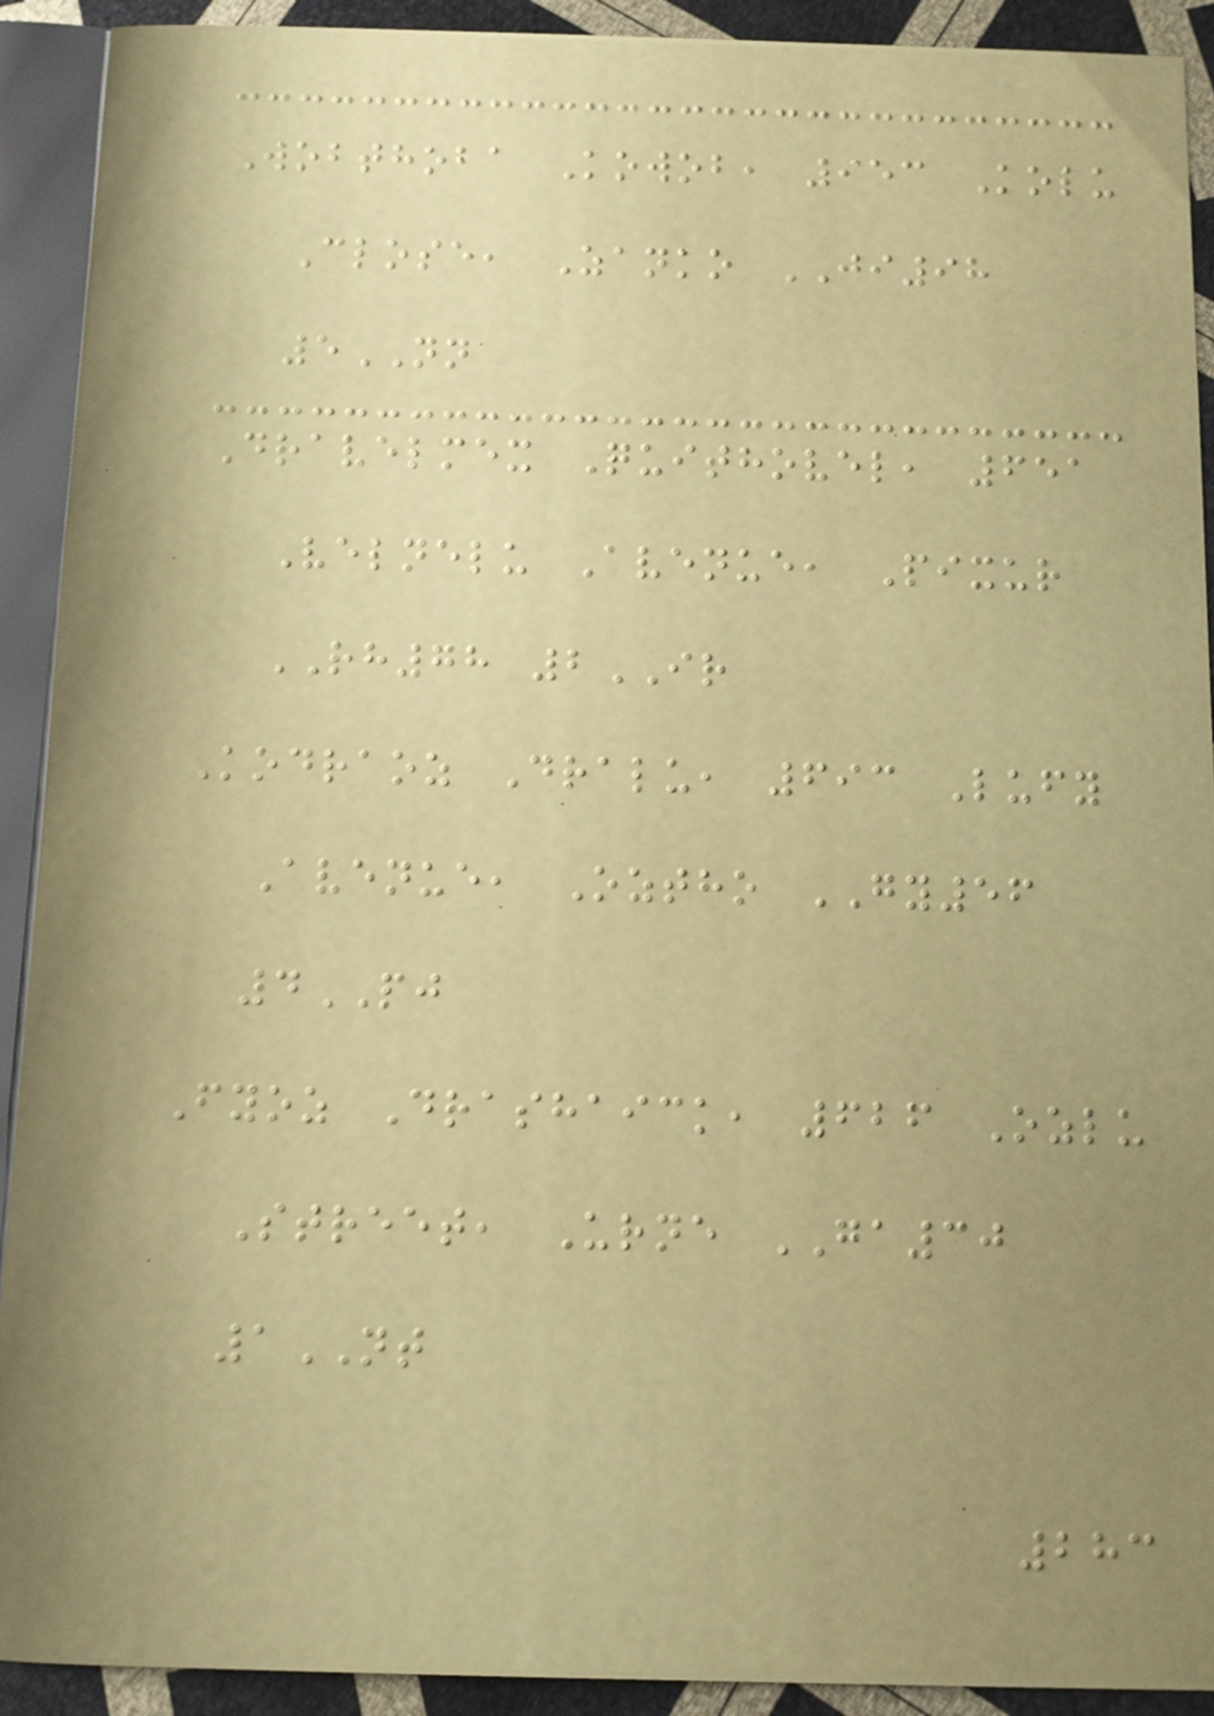Wobthoba Kowob, 953 Kolu
Close, Zanko JI98
5NN
Dravelmex Quithovel, 651
Velnelu Avenue, Pixur
RH78 2IR
Kodraoz Dralu, 693 Lufy
Avenue, Oztho GY56
4PJ
Fyoz Drashaick, 626 Ozlu
Street, Urne GA30
1NT
283
